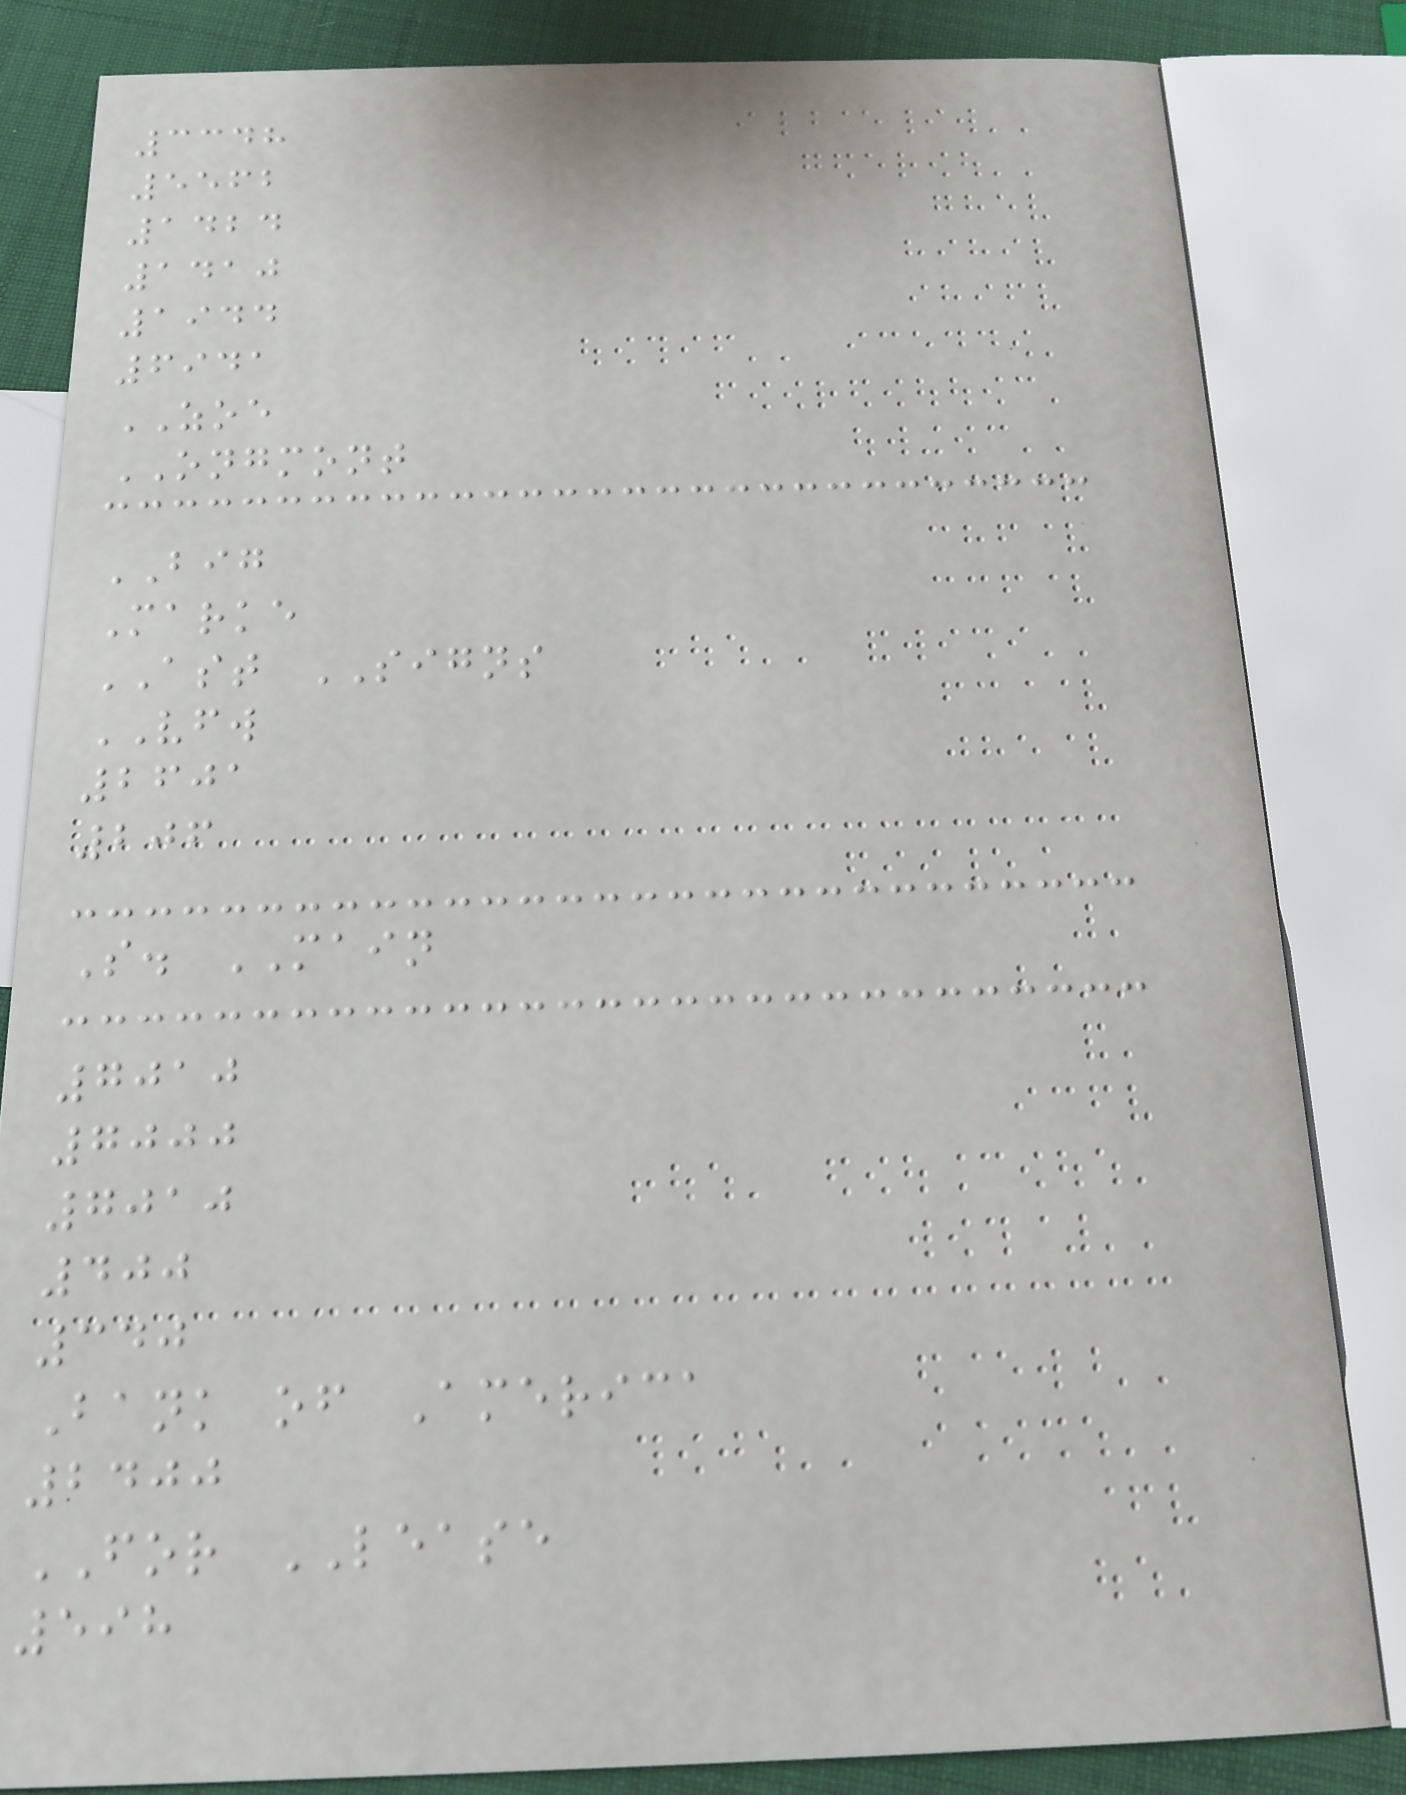3348
5562
1424
1410
1944
6941
ZOE
ONGMONT
BIG
Marke
AST SIGNS
VFW
2601
206
S. MAIN
7010
7000
7010
400
340
Bank of America
2400
FOR LEASE
598
